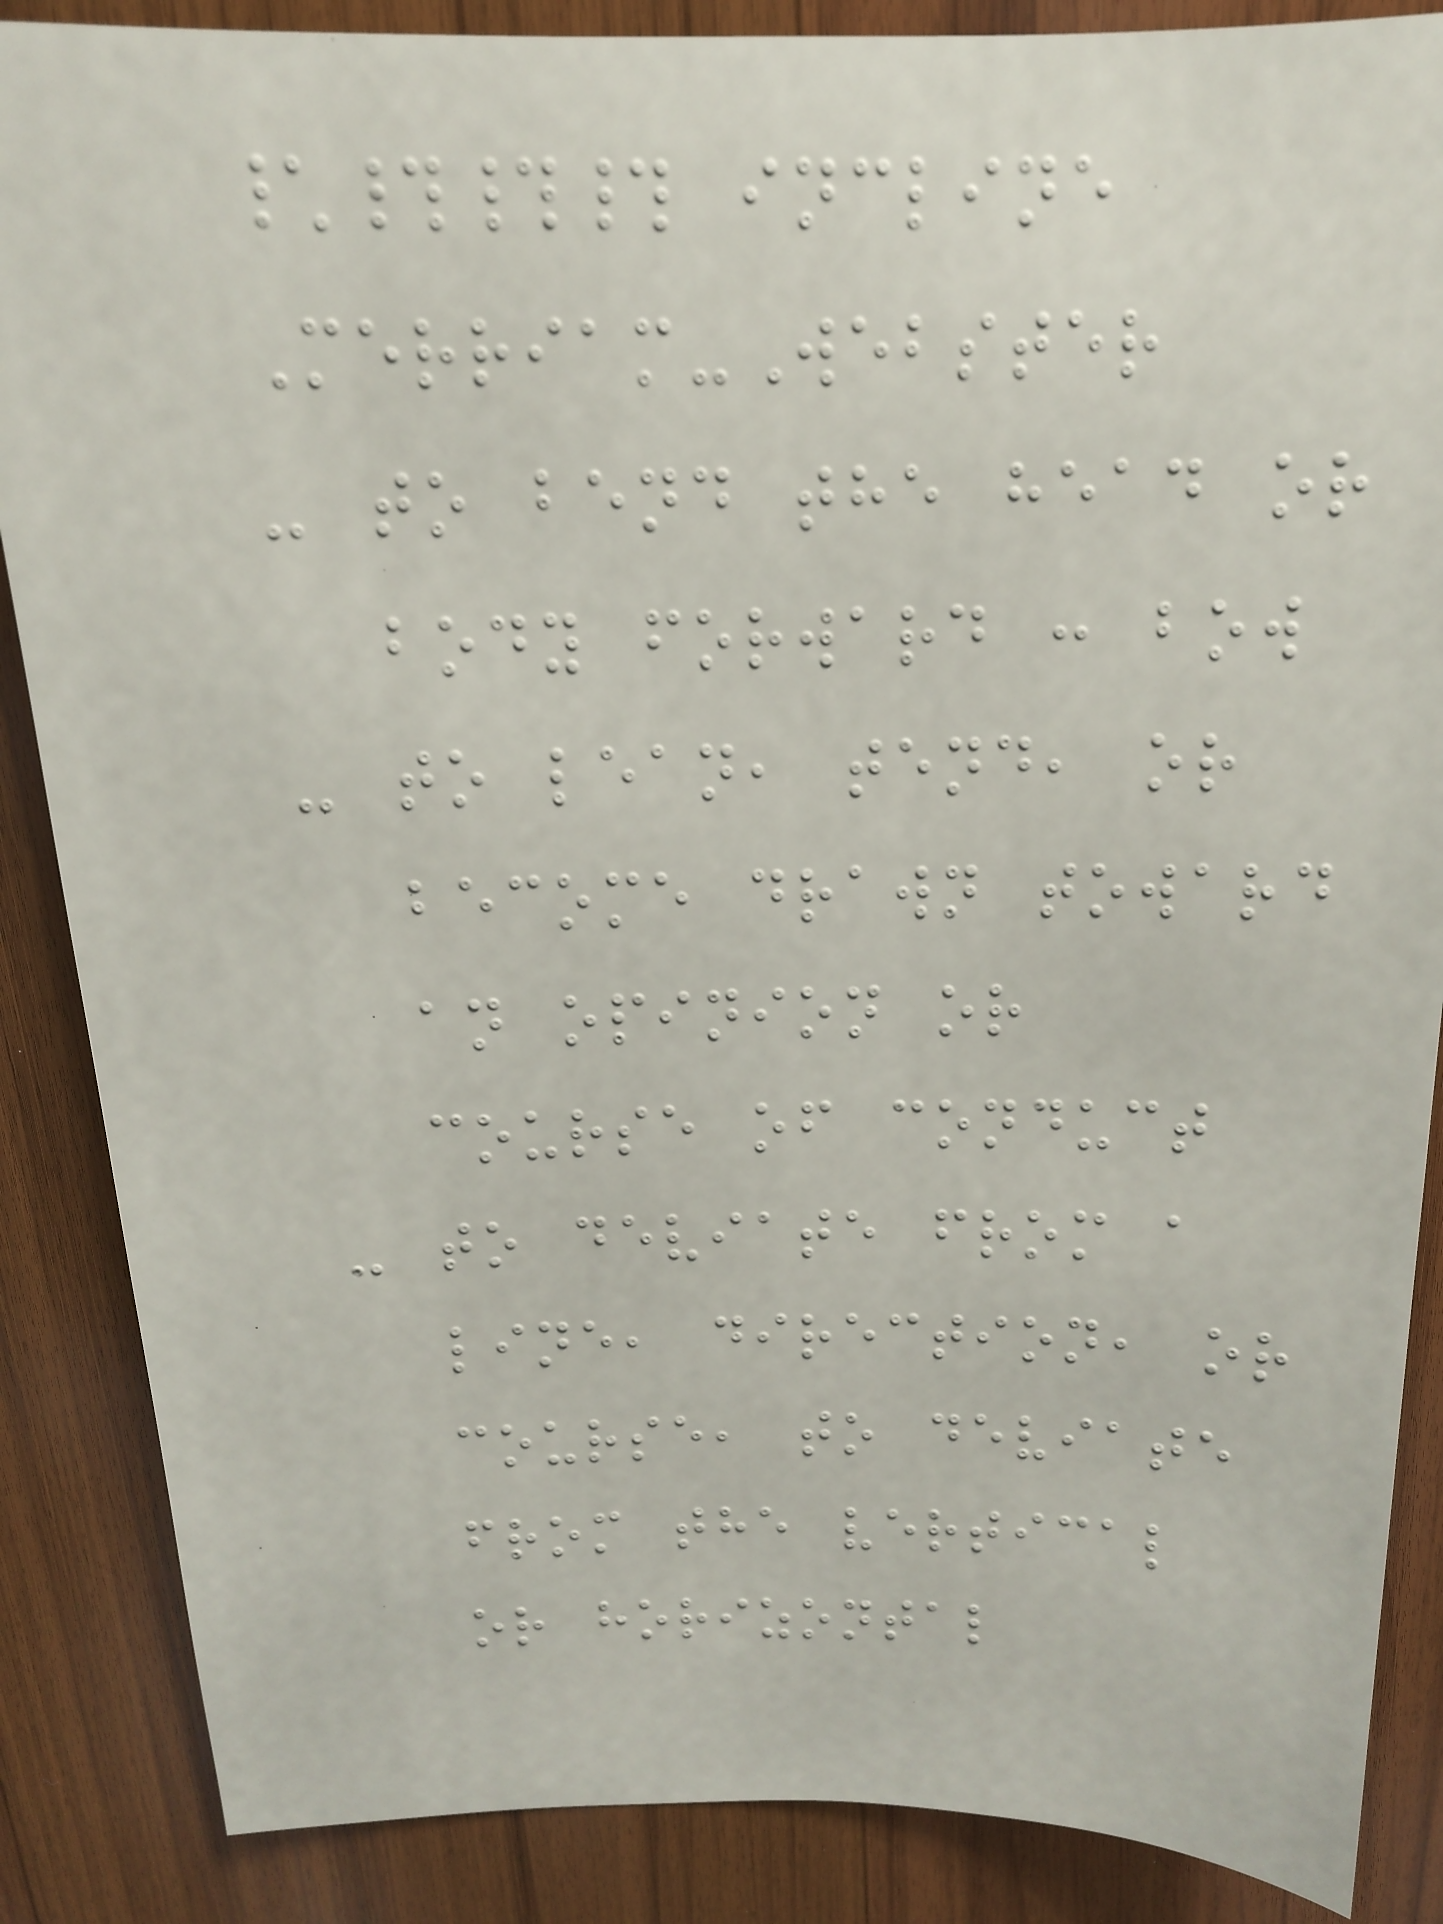\### incline
Merriam-Webster
- to bend the head or
body forward : bow
- to lean, tend, or
become drawn toward
an opinion or
course of conduct
- to deviate from a
line, direction, or
course, to deviate
from the vertical
or horizontal
